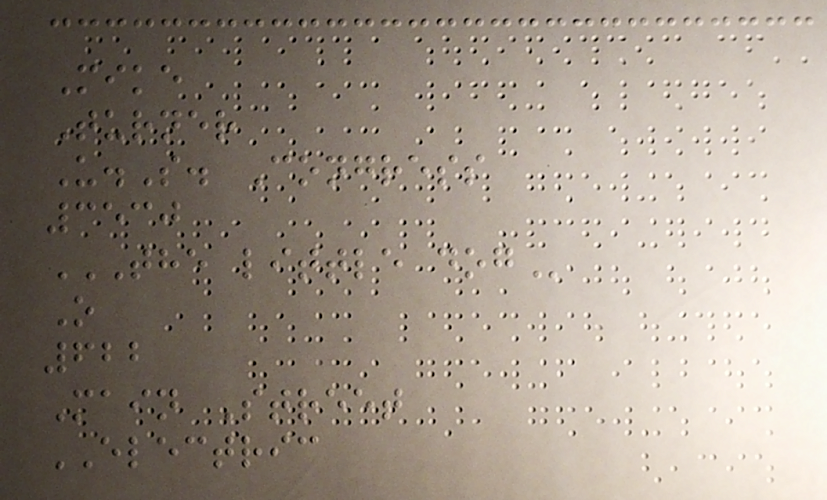Mike
Turner
U.S. Congress
3530
THE LITTLE DOG
O
622
Main Street
ELECTRIC
